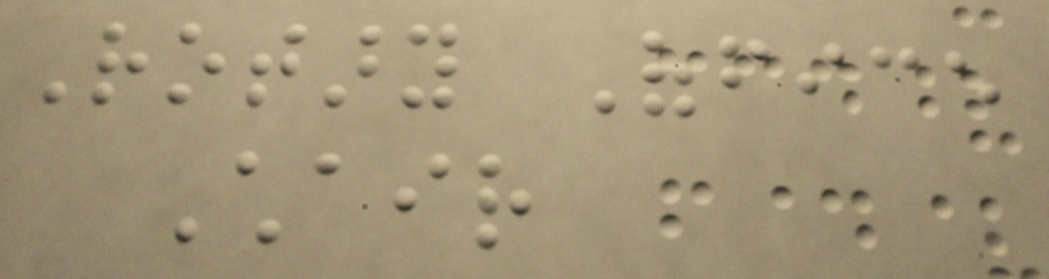Rotary Office
Chair
